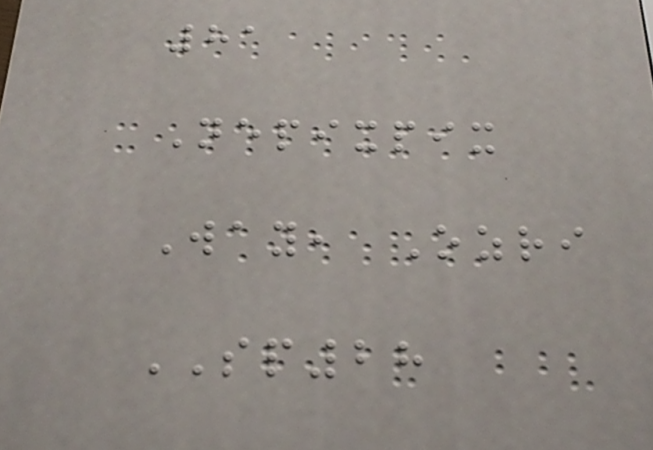81
Nepixpix
Way, Ozri
SP28
